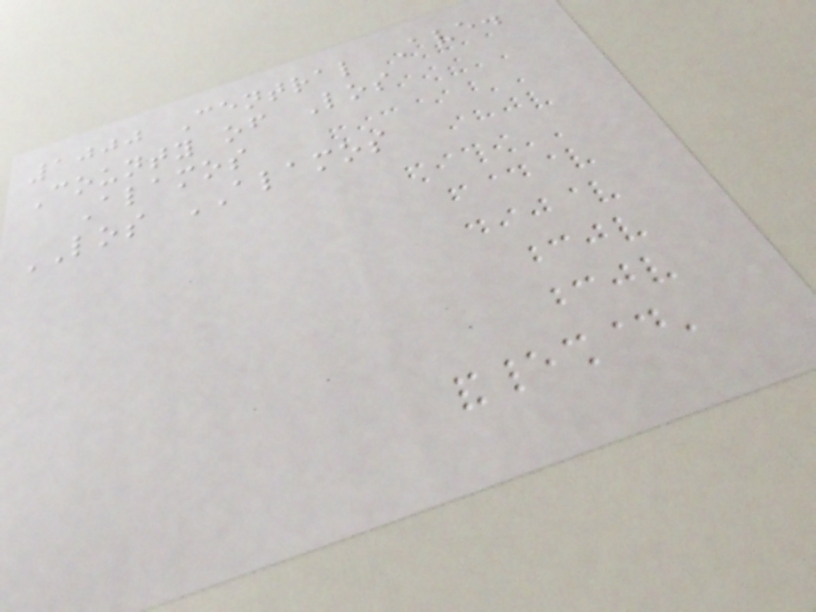1000 Central Ave.
County of Los
Alamos
LOS ALAMOS
